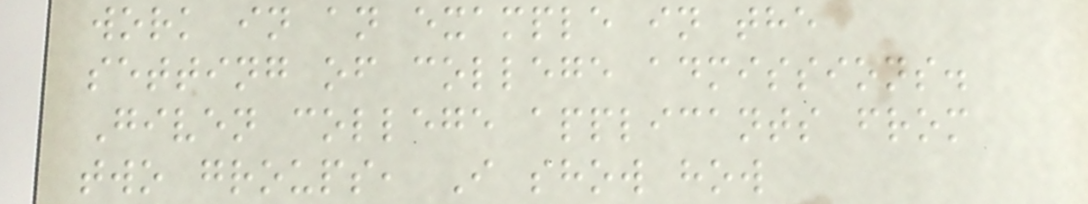work in an example in the
setting of college admissions.
Given college applicants from
two groups, I show how
